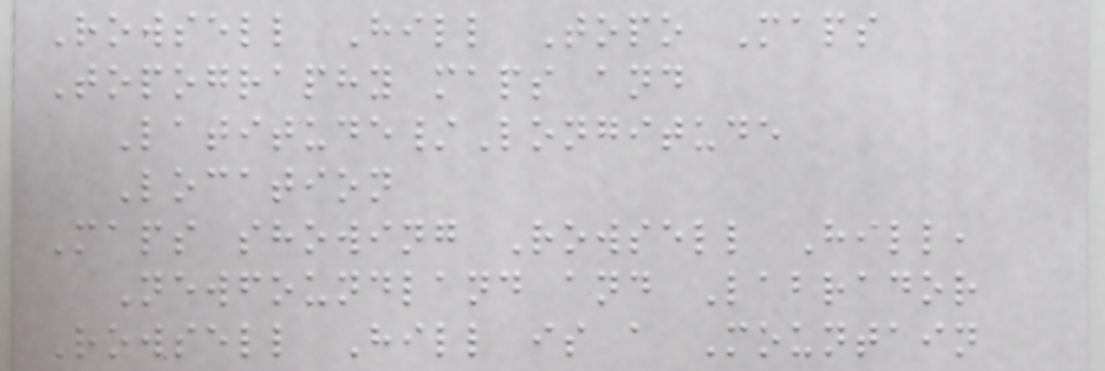Rowsell Hill Topo Maps
Topography maps and
Latitude/Longitude
Location
Maps showing Rowsell Hill,
Newfoundland and Labrador
Rowsell Hill is a Mountain
